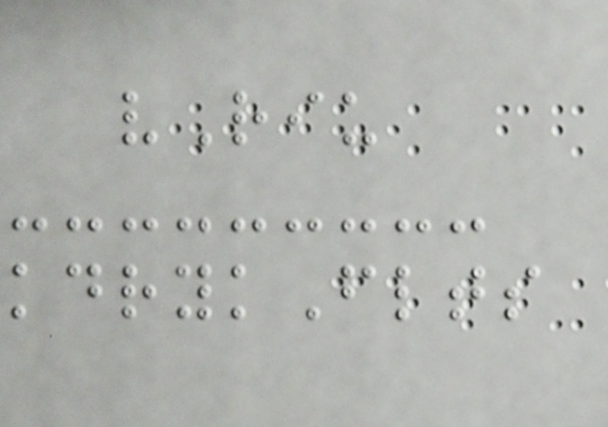vRiu
kdrykFlts
